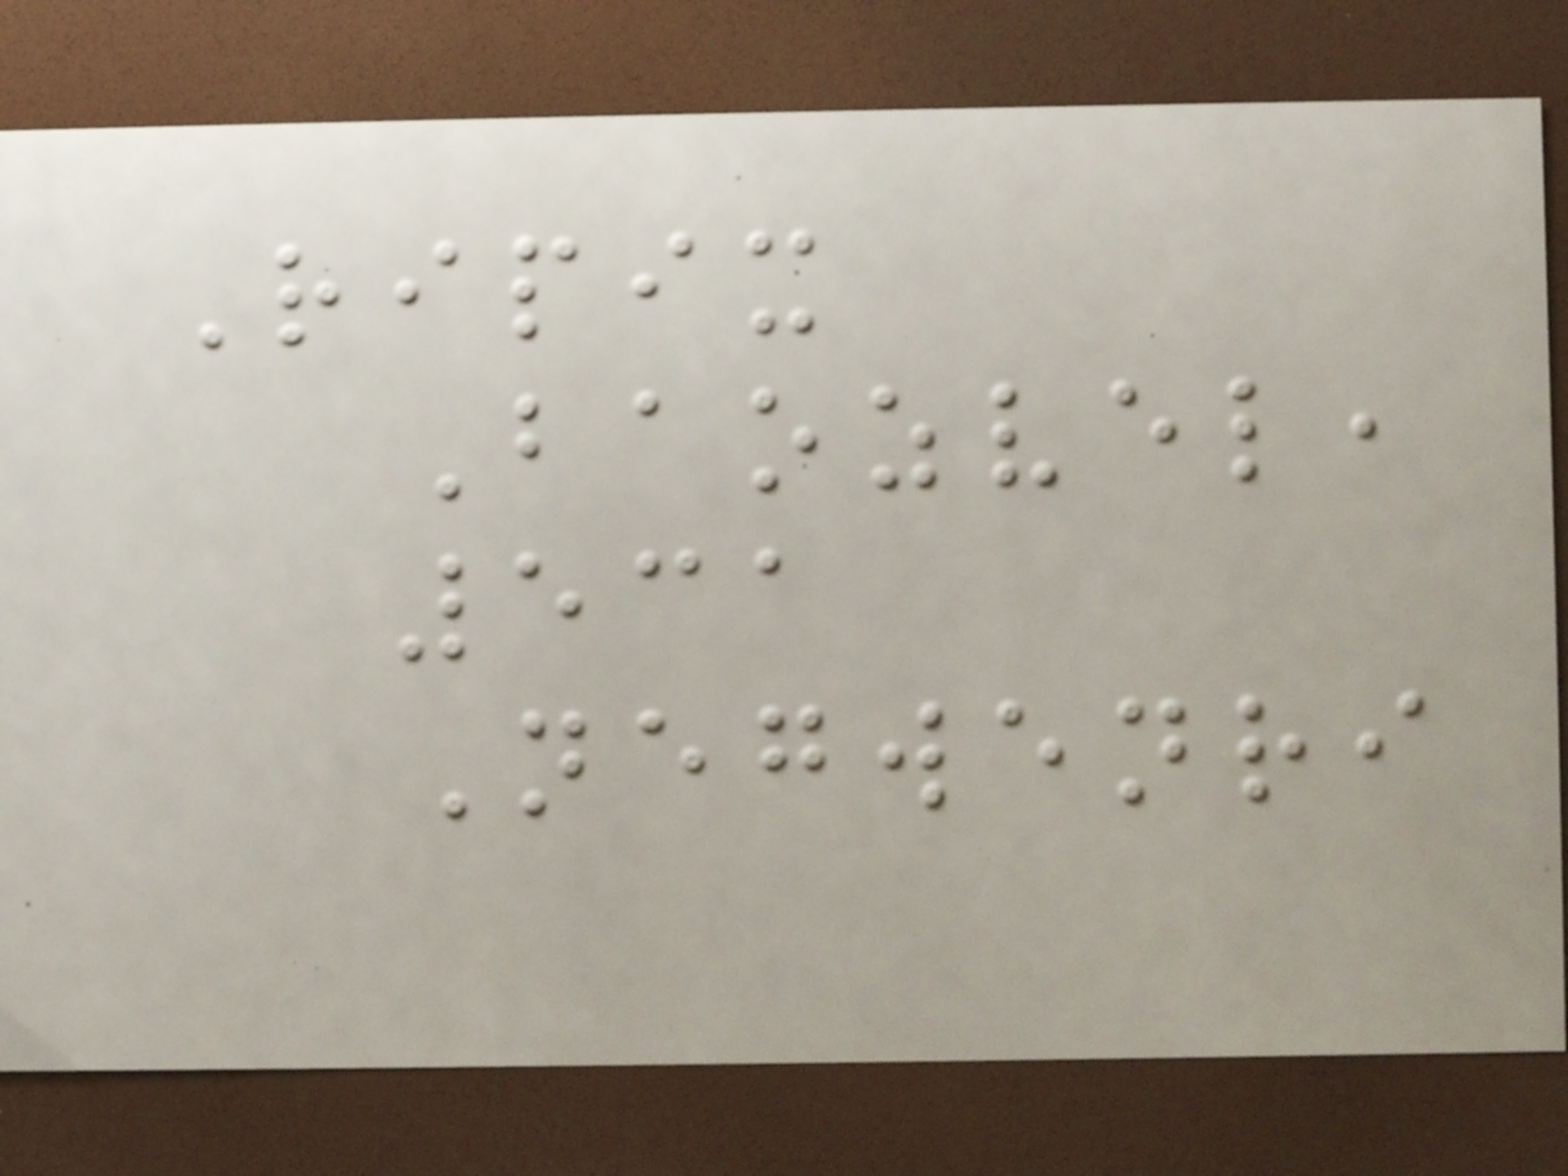Ripix
Baozvel,
531
Negwenri
